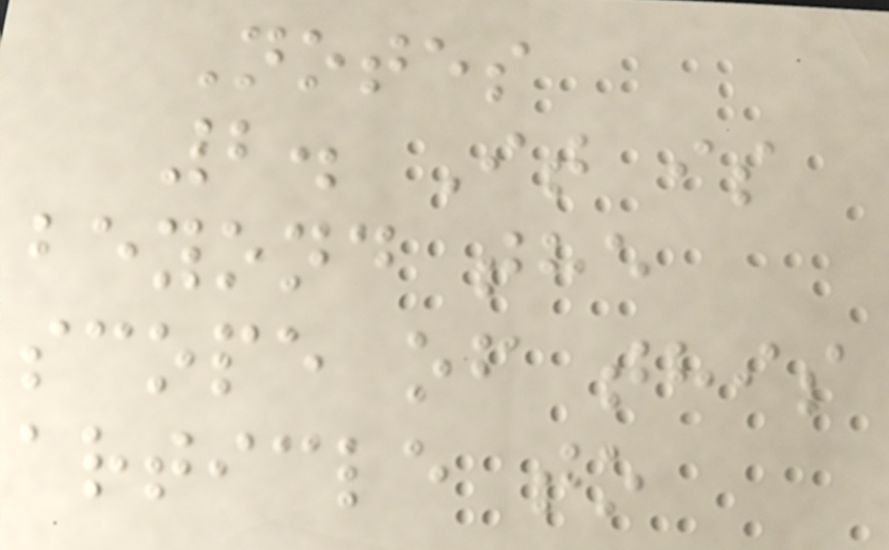Notes
2. It is
beyond the
scope of this
article to
